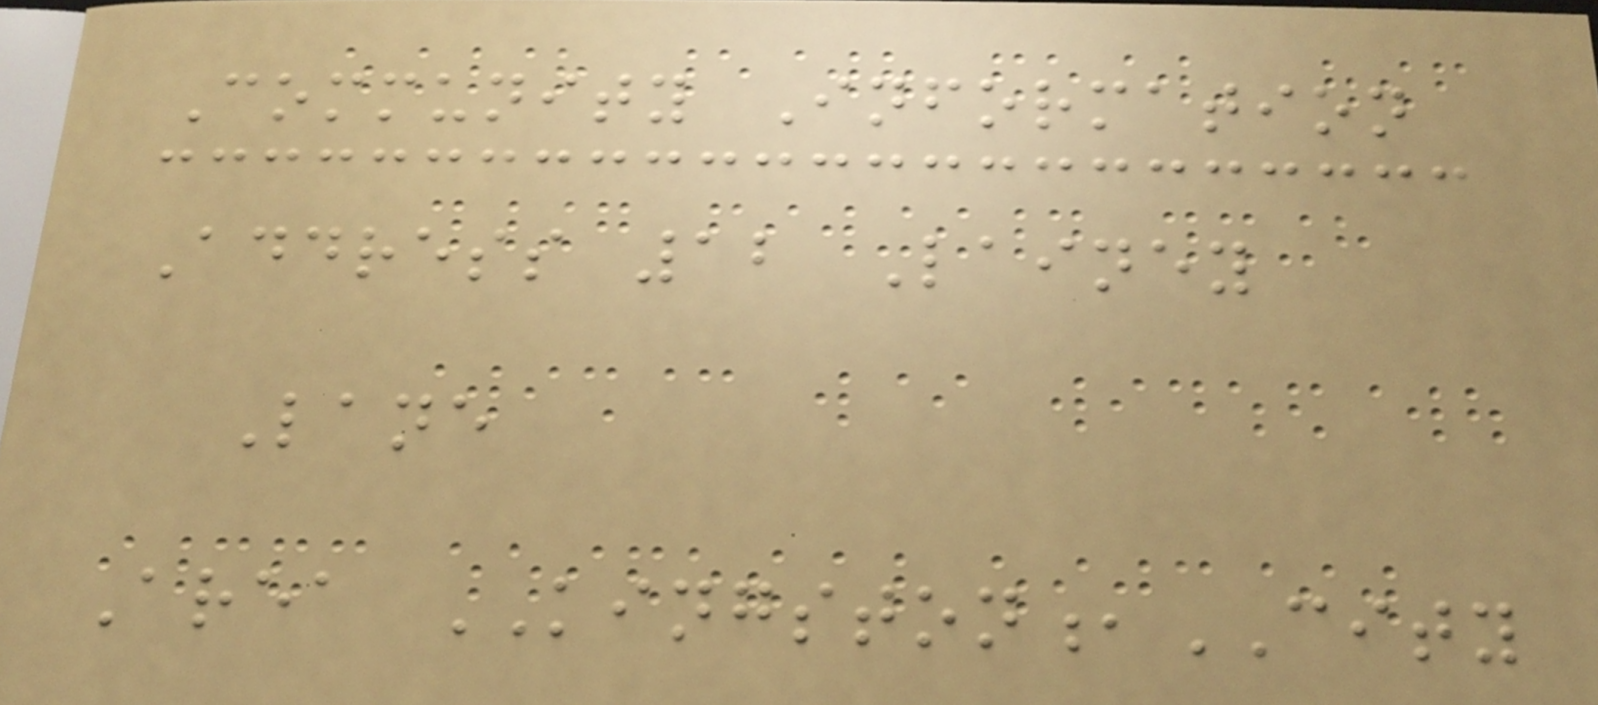Community Information
Address 12 Lainey
Lane
Area KINGSTON,CITY
